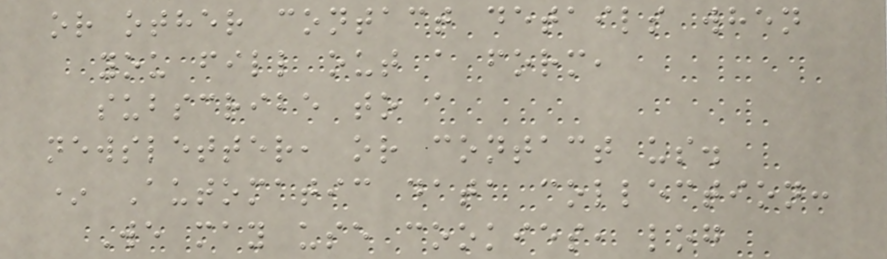or other contact details when
you fill out a form,
subscribe to a
newsletter, or contact us.
* Automatic data collection:
We may use cookies, log
